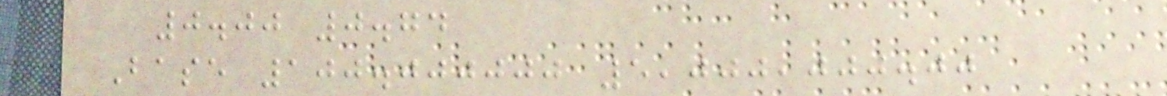0.00 0.74
Base 100.000000 5,000,000.00
